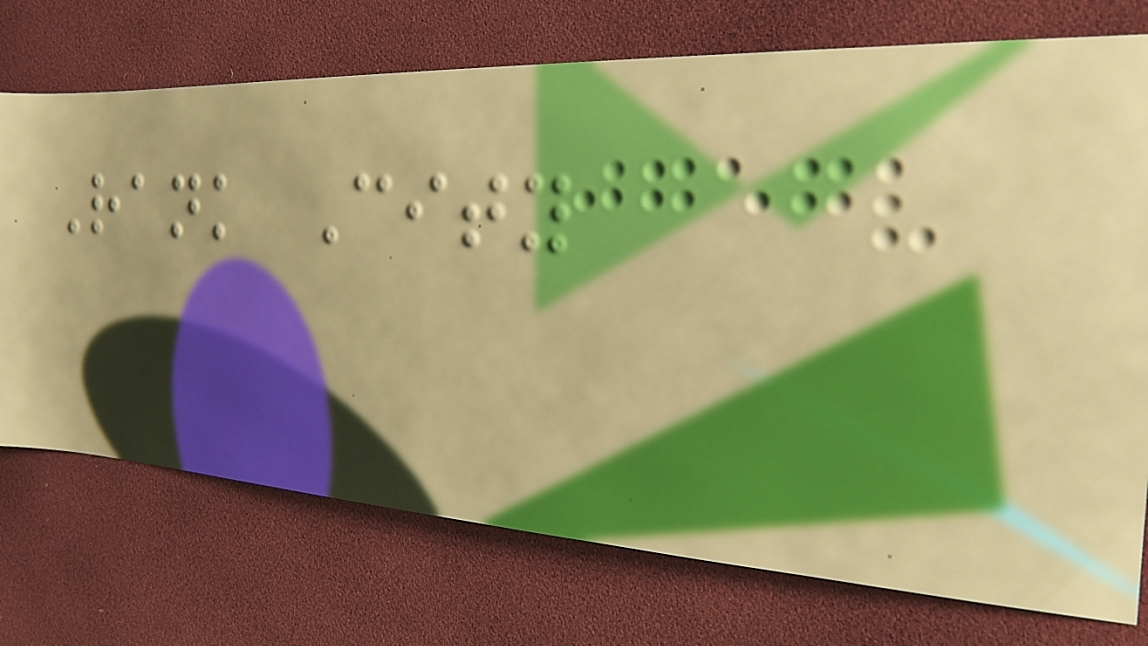Rank City
